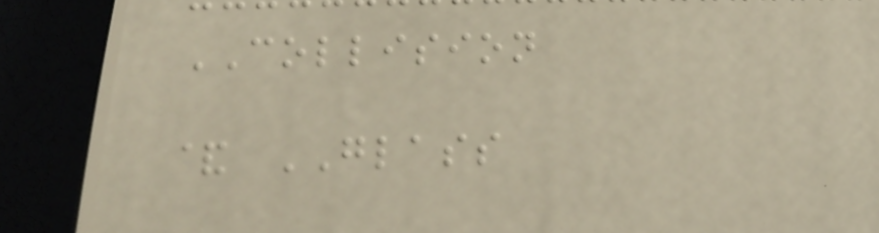COLLISION
& GLASS
